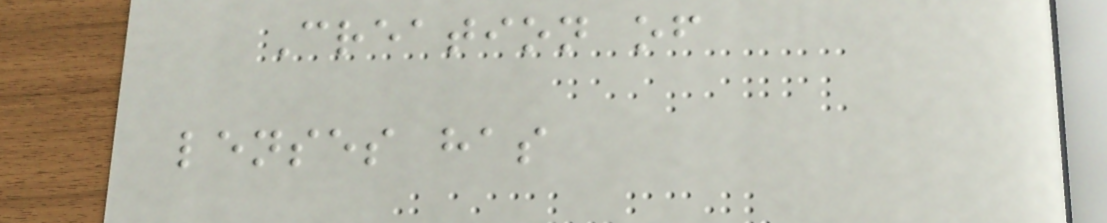Creation of
lenses has
